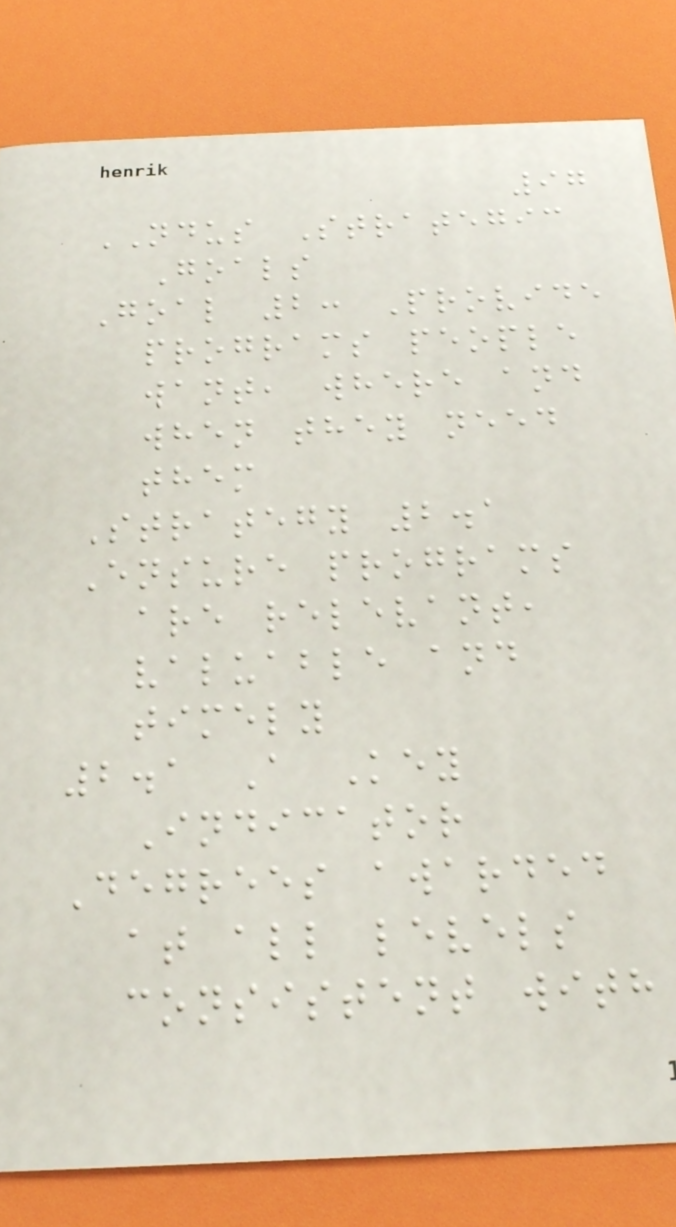97
NDUS Strategic
Goals
Goal 2: Provide
programs people
want, where and
when they need
them
Strategy 2.1
Ensure programs
are relevant,
valuable and
timely
2.1 A Key
Indicator
Degrees awarded
at all levels
consistent with
